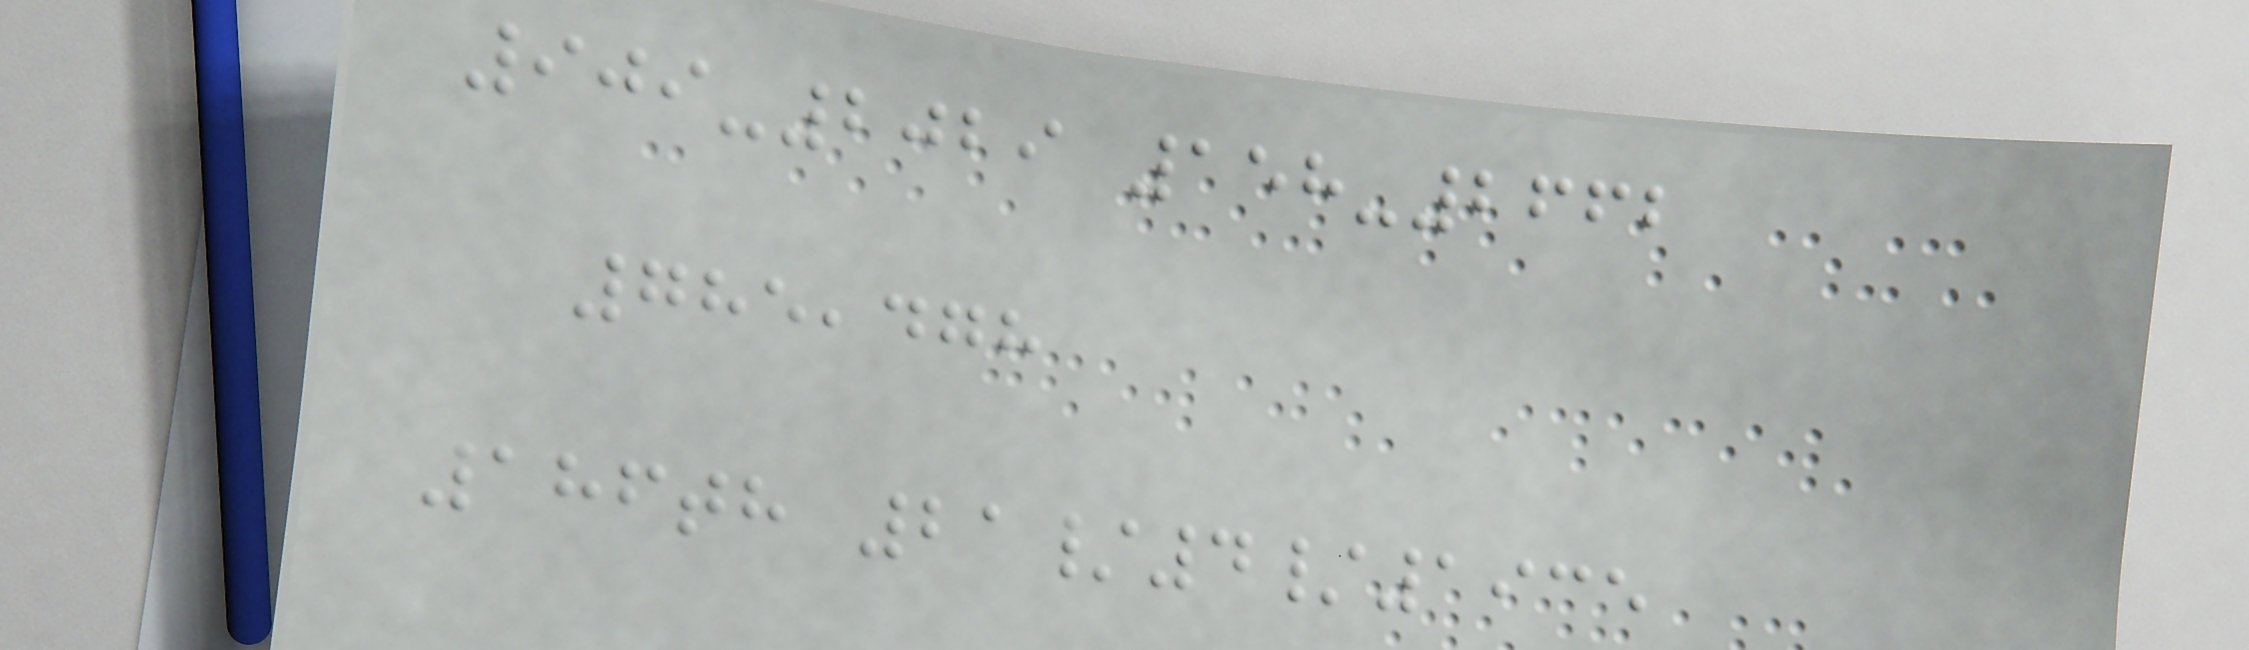909-2029 158-2662
785,478
186th 21/4/1935
